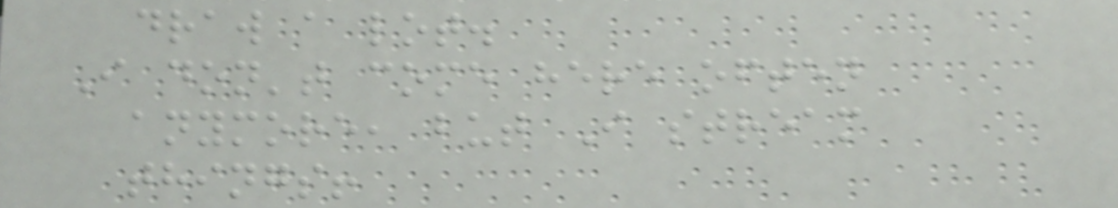draw a lot.
I don't come here often
anymore, but I stream
things!
